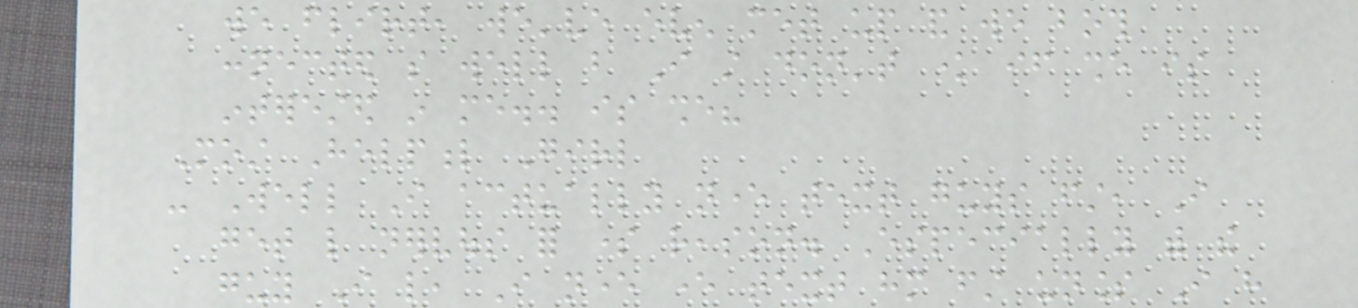we flirt, we've even met up and we both
connected so well but I still don't know if she is
interested in me.. is she?
Most Helpful Girl
- Well I actually never text guys first, I
get like nervous for some reason. Especially with the
guy I like, I never ever text him first unless I have
